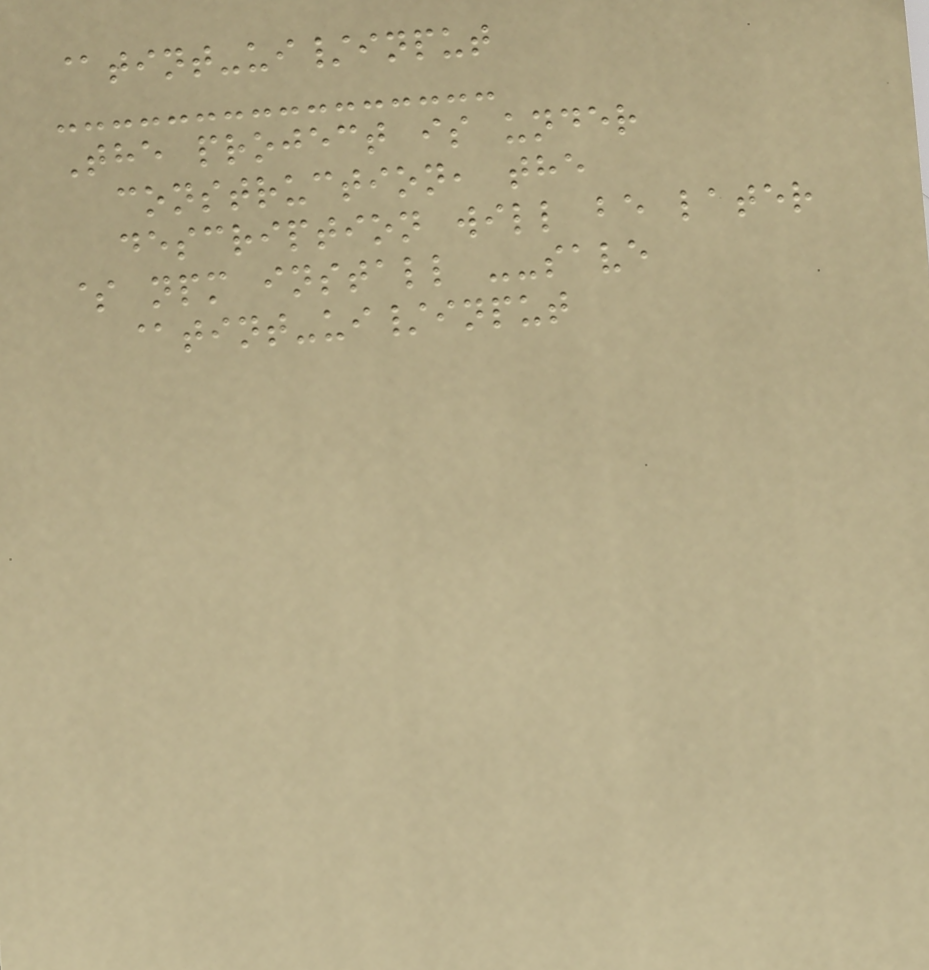@tint-ui/input
The project is under
construction, the
description will be later
$ npm install --save
@tint-ui/input
